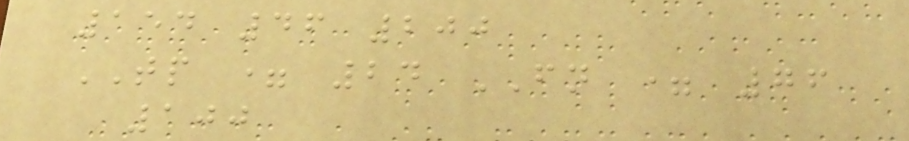154 46 200
TP = 24 FN = 76
100
